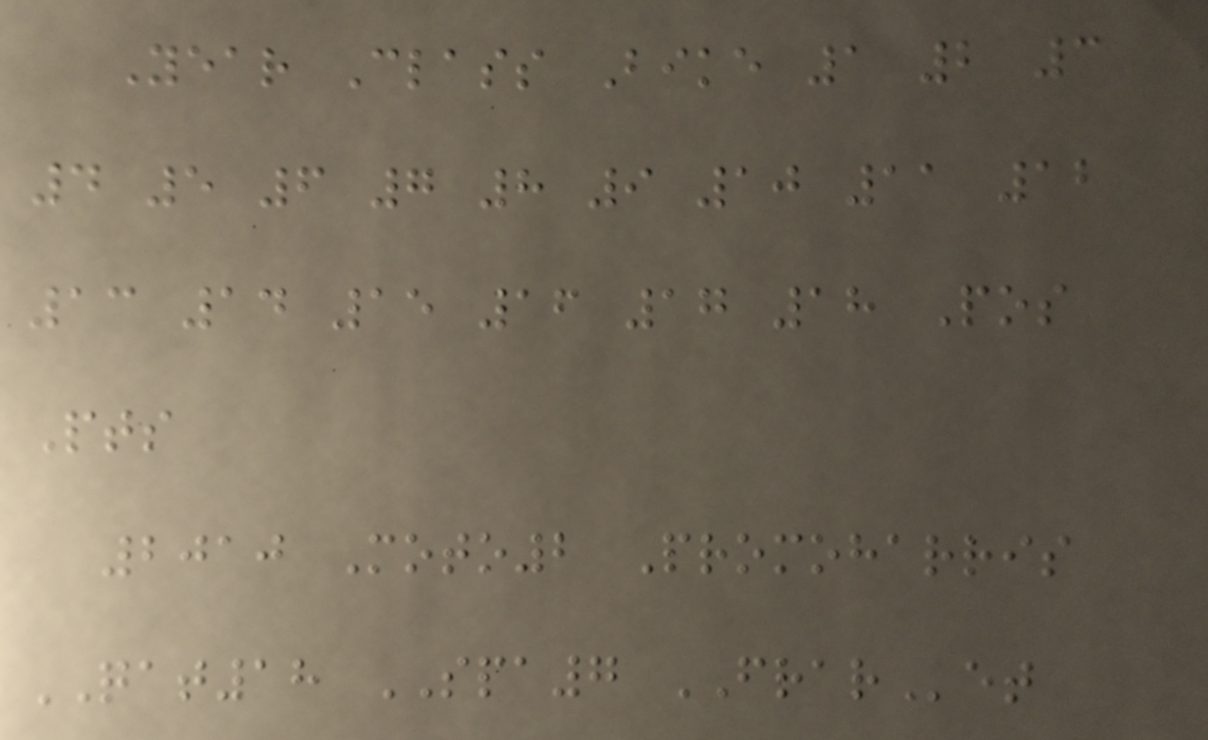Year Class Bike 1 2 3
4 5 6 7 8 9 10 11 12
13 14 15 16 17 18 Pos
Pts
2010 Moto2 Promoharris
QAT18 SPA7 FRARet
